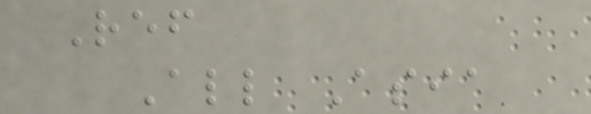Ref
All Asia
